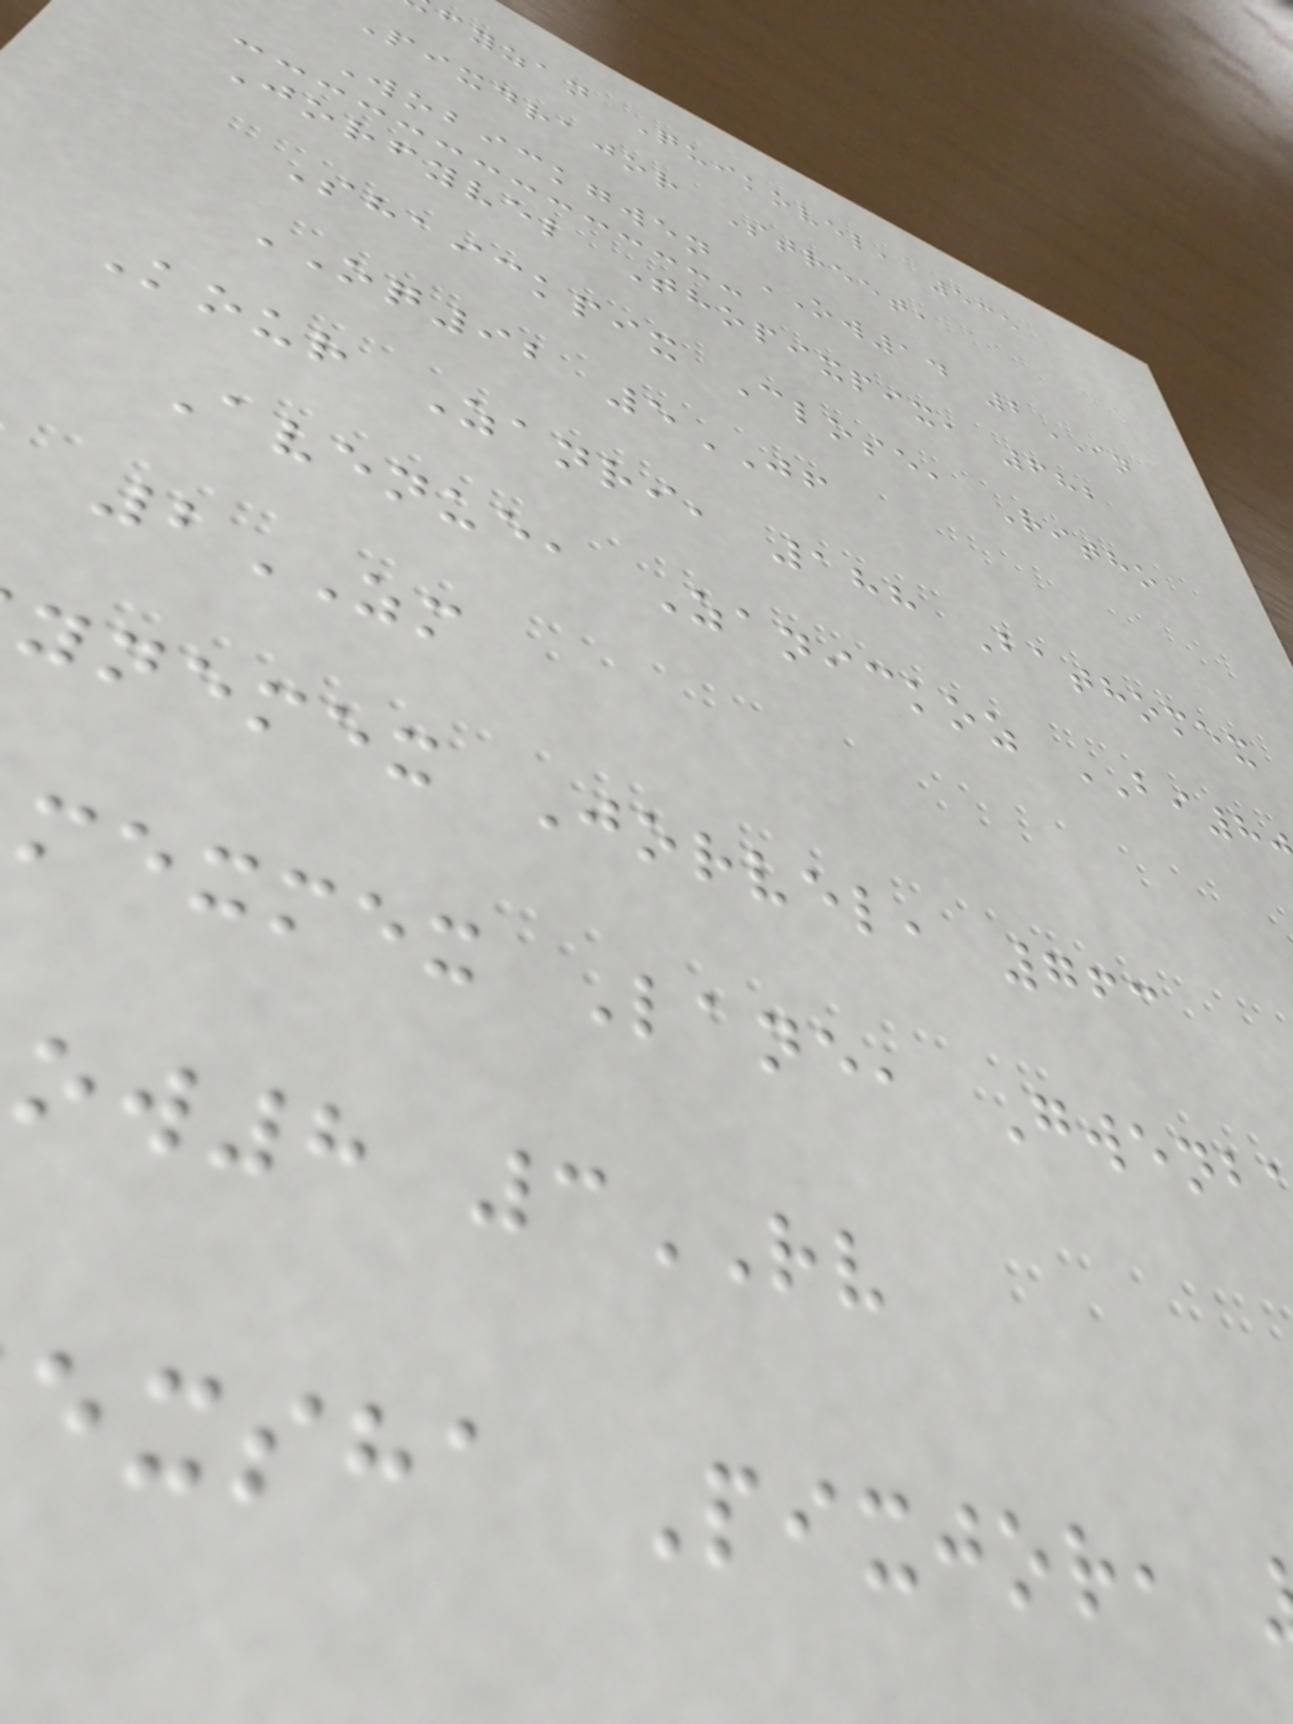fyzan Quikovel, 535
Pixdrajor Street,
Wobickgwen OW14 2IN
Jorfyvel Thopixpix, 682
Shaickpix Close, Ritho
OQ92 5JF
Kour Zanri, 188 Bathomex
Avenue, Zanickoz BI8
2ZM
ynemex Jorvel, 763
mexmex Lane, Gwenb
ow8 3RV
exsha Pixjor,
